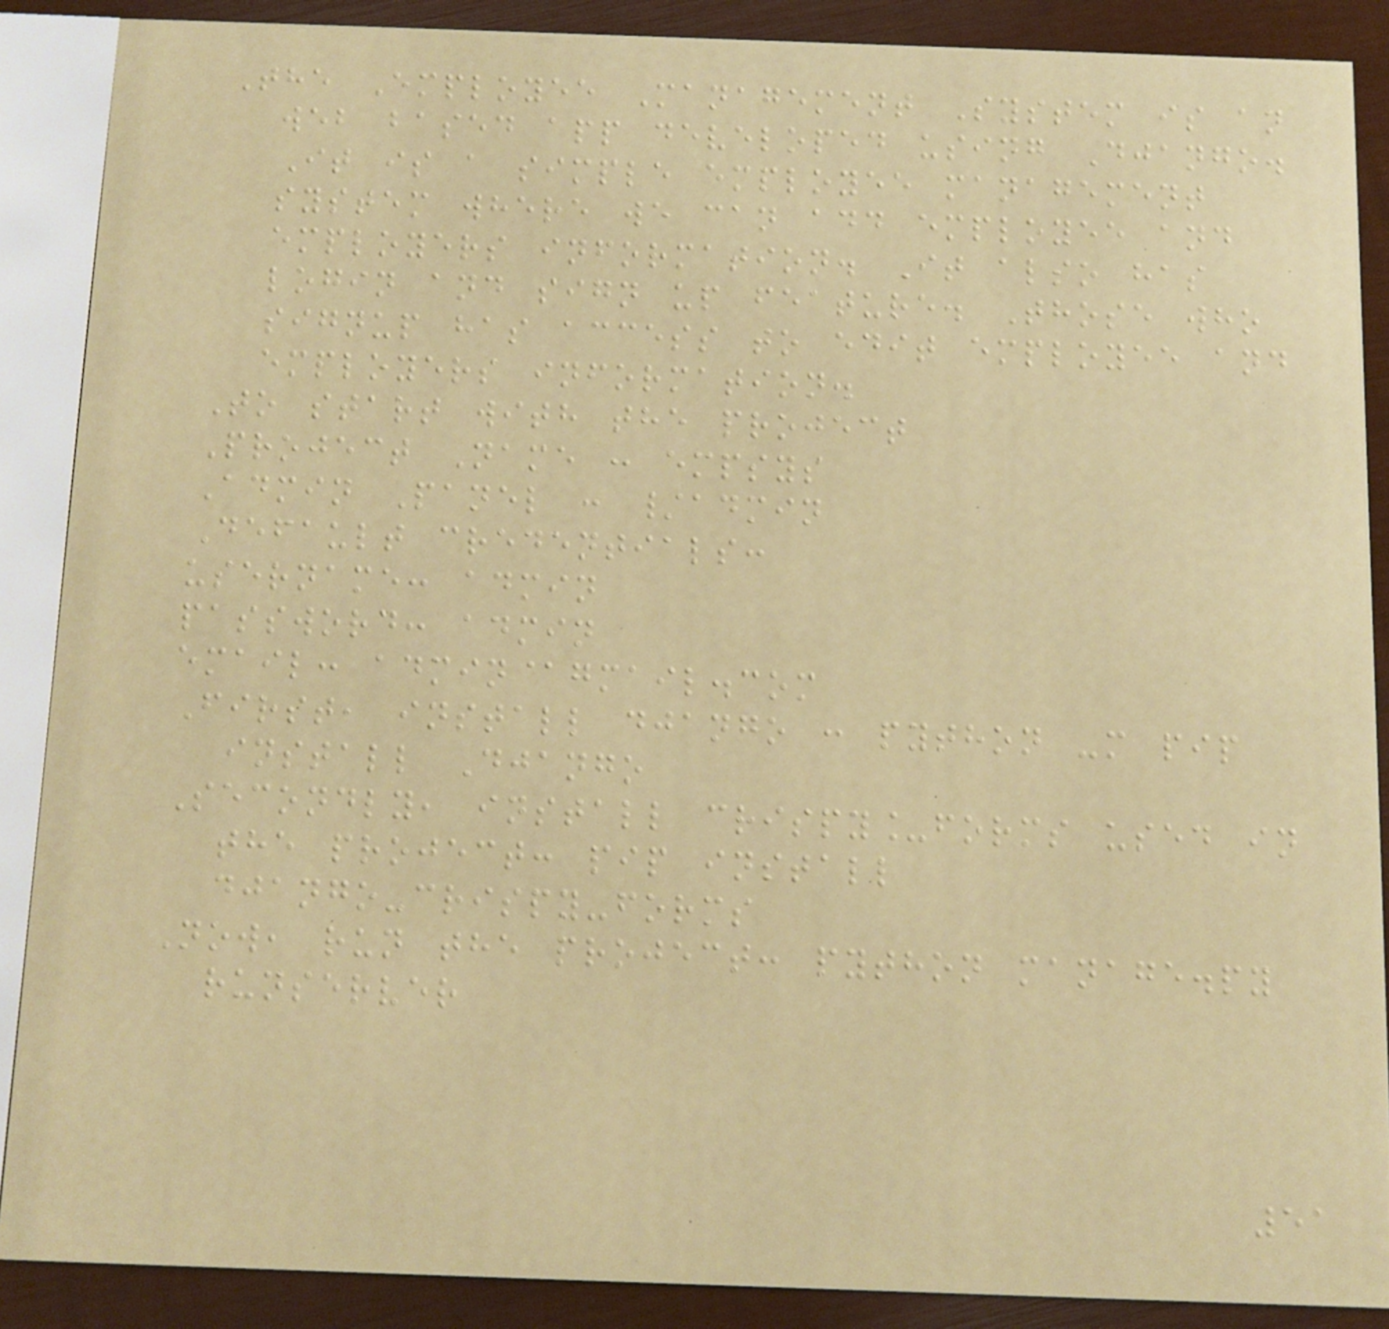The Employee Management System is an
web based app developed using Django.
It is a simple employee management
system where we can add employee and
employers information. It also has
login and sign up feature. Those who
signup has access to edit employee and
employers information.
To start with the project
Project Name : empsys
Admin Panel : /admin
Default credentials:
username: admin
password: admin
email: admin@gmail.com
First, install django : python -m pip
install Django
Secondly, install crispy_forms used in
the project: pip install
django-crispy-forms
Now, run the project: python manage.py
runserver
51
